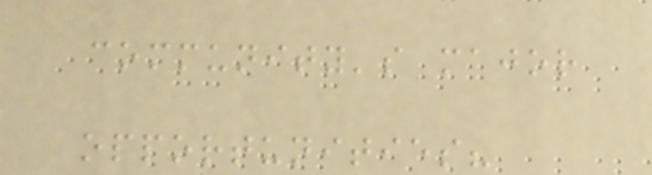community's major
opportunities?
